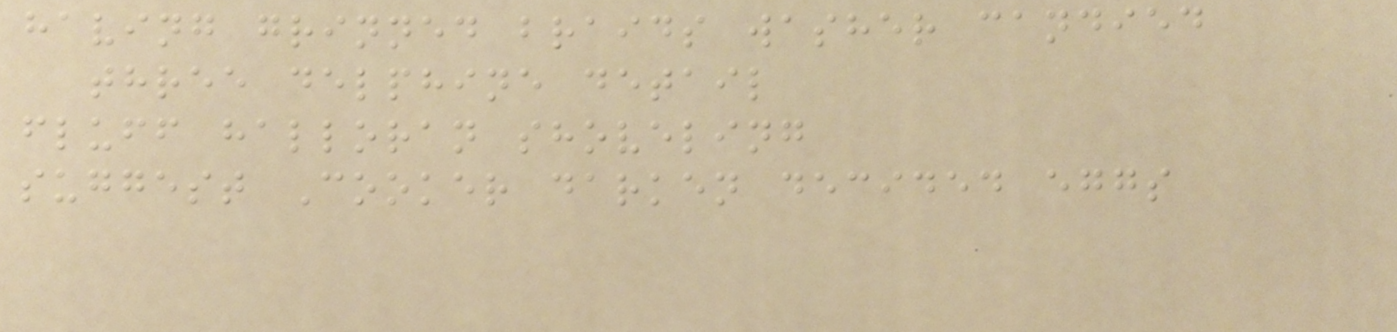having grinned braids washer candied
three delphine detail
fluff halloran shoveling
suggest Cooker darken decided eggs
